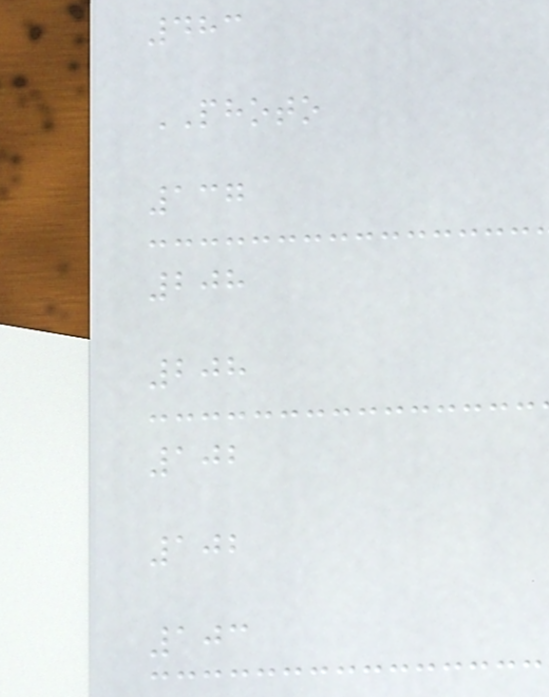483
PHOTO
137
208
208
102
102
103
